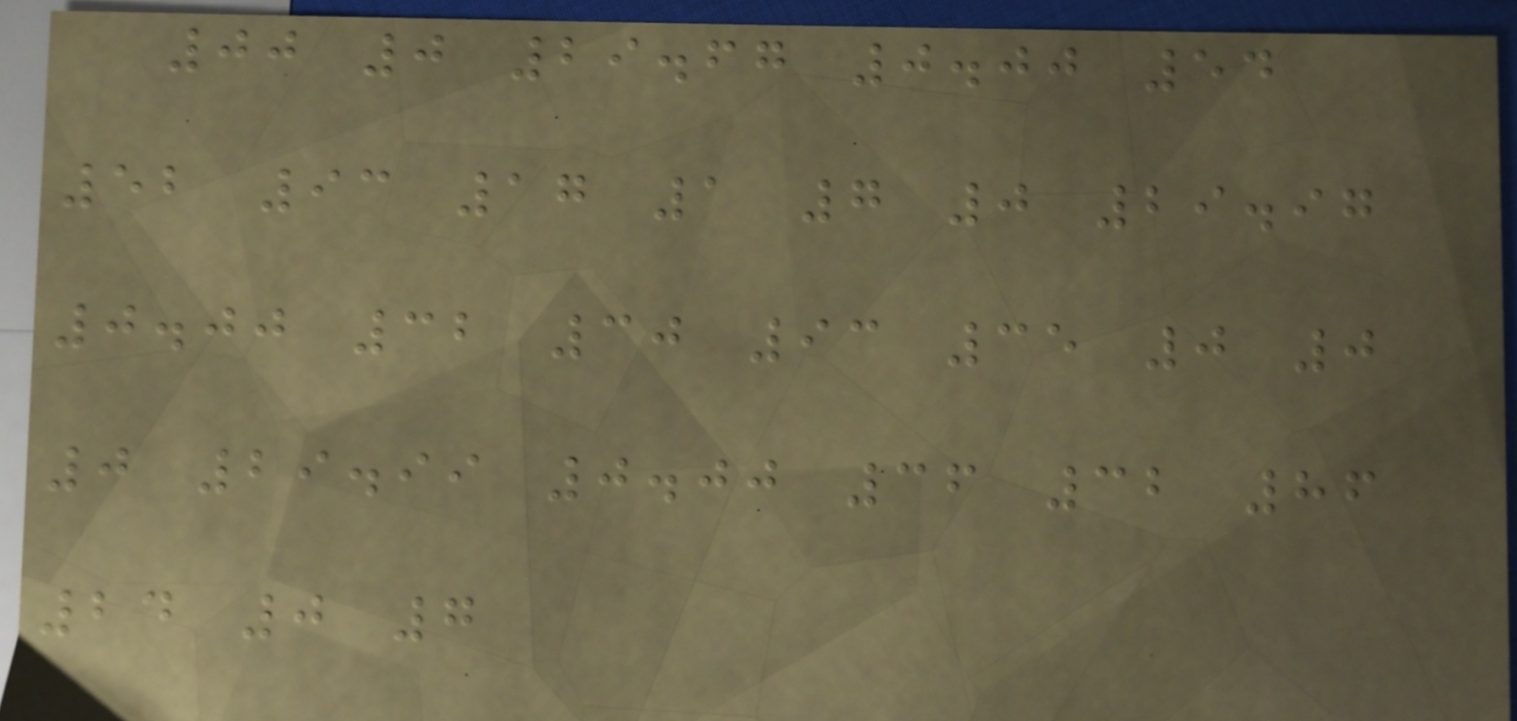00 0 29.67 0.00 54
52 93 17 1 7 0 29.97
0.00 32 30 93 35 0 0
0 29.99 0.00 36 32 86
24 0 7
